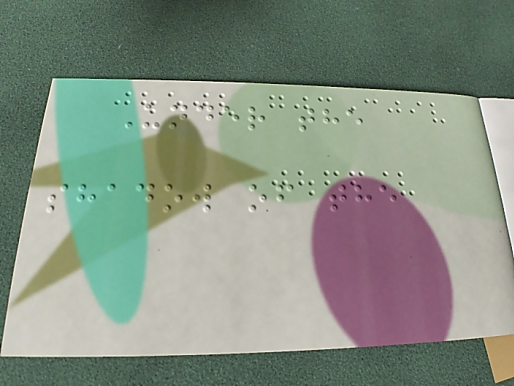Under the
shadow of the
